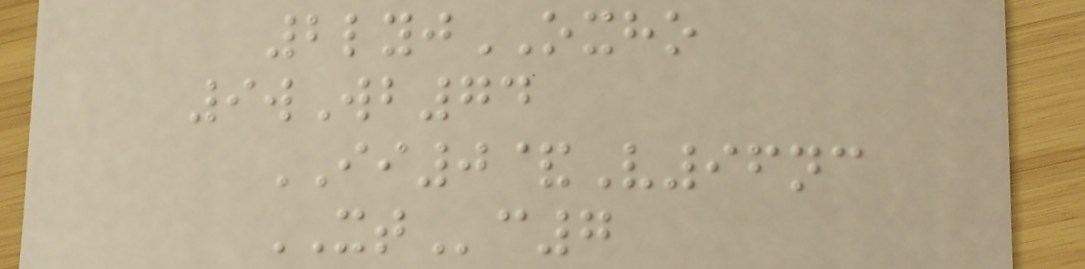2lyjOXHO
9wWb74
II0&V96nc
XTc7
